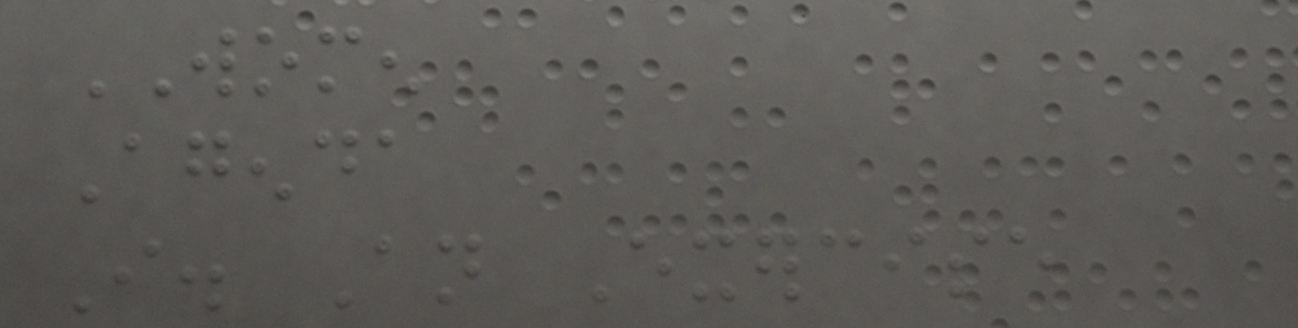WOMEN
Agenda
I. An Exercise
